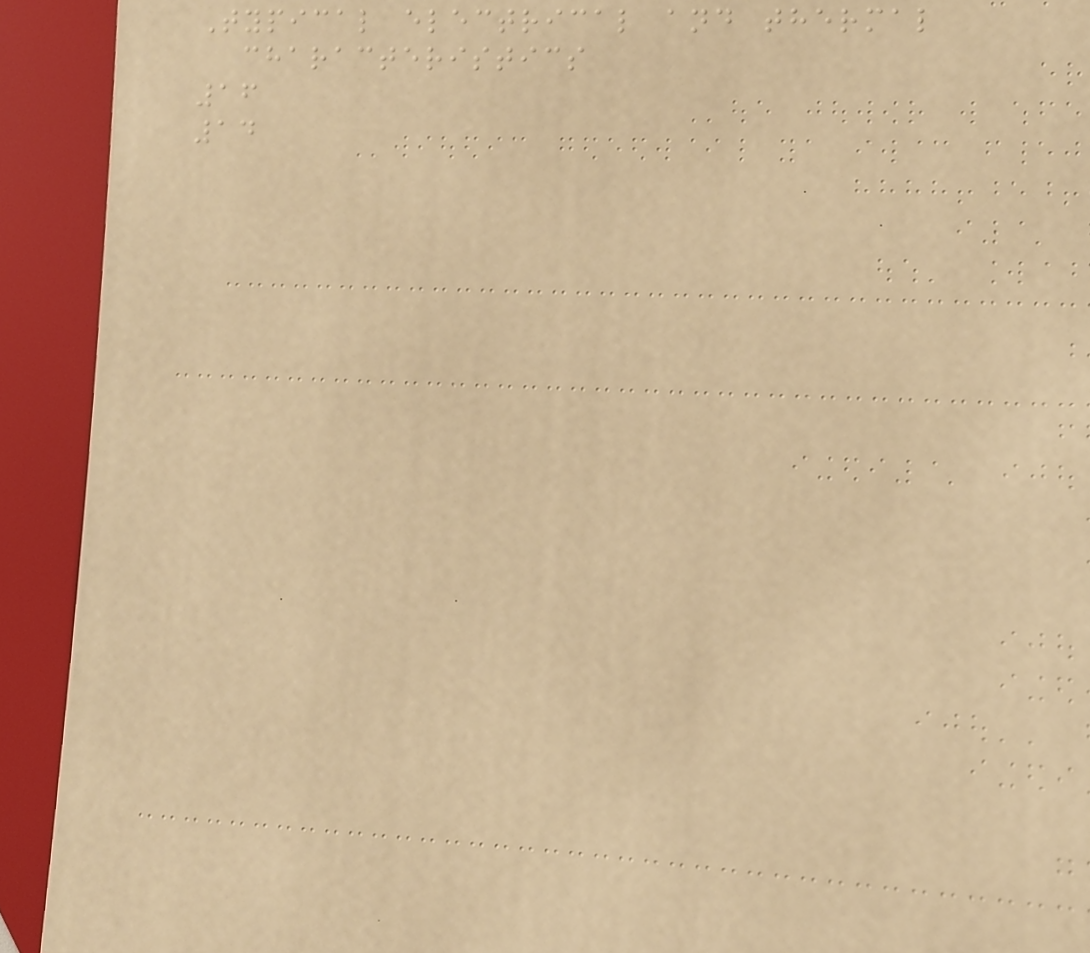Typical electrical and thermal
characteristics
16
14
